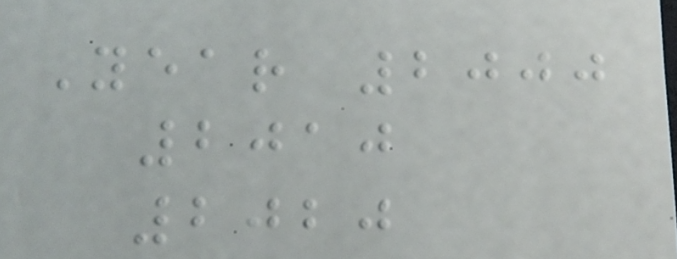Year 2000
2010
2020
